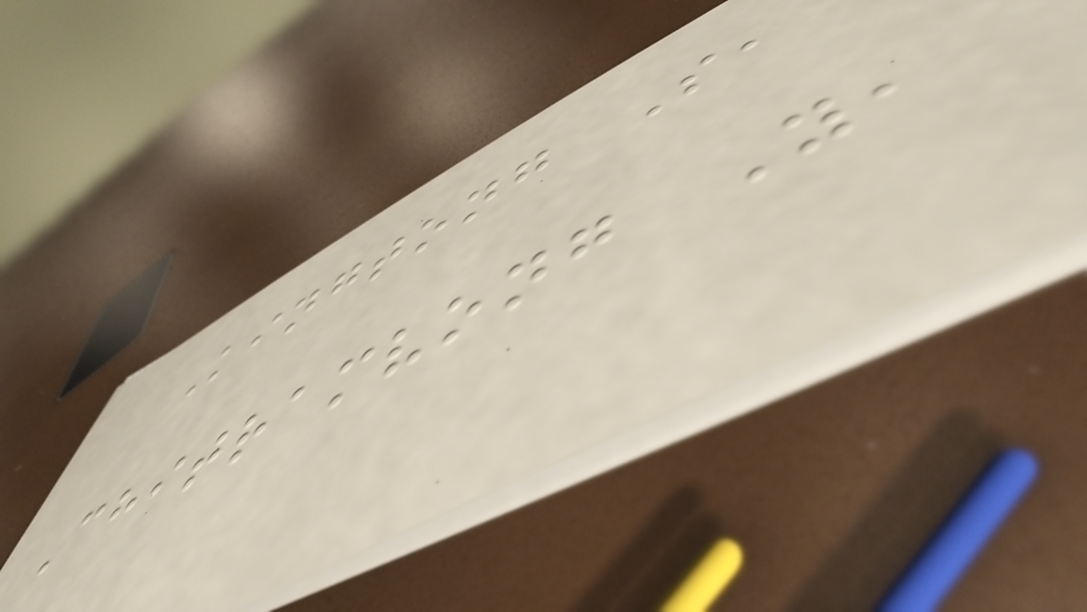Kingtong S,
Chitramvong Y,
